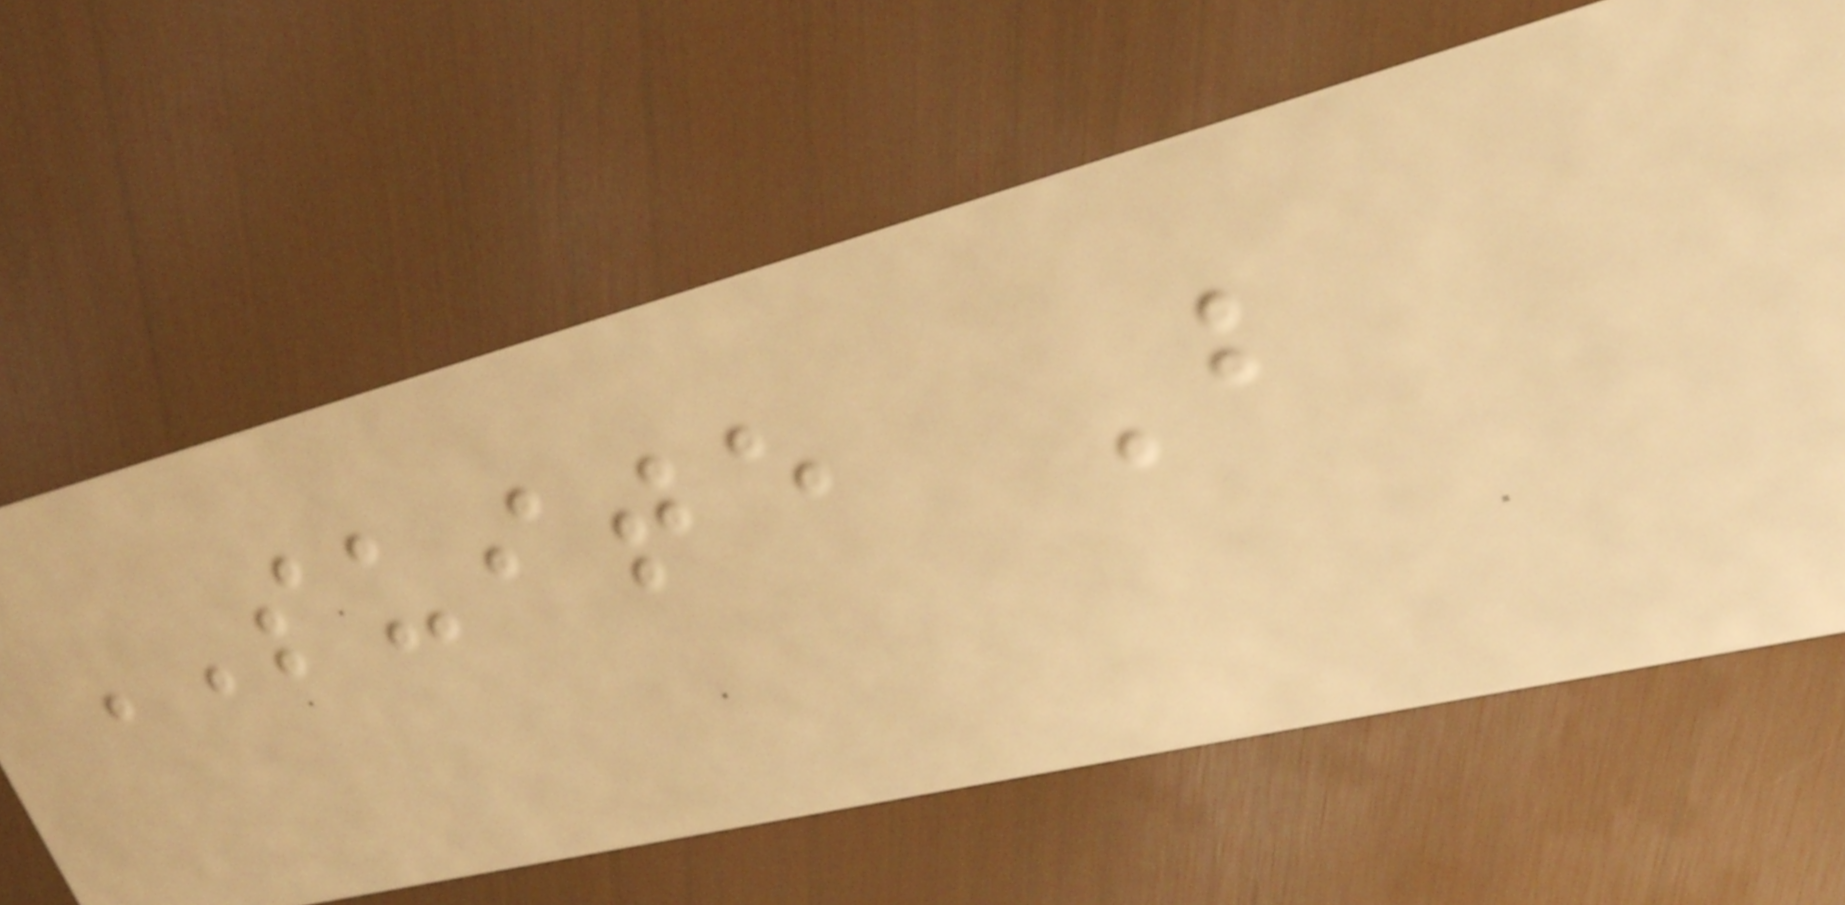SUITE B
